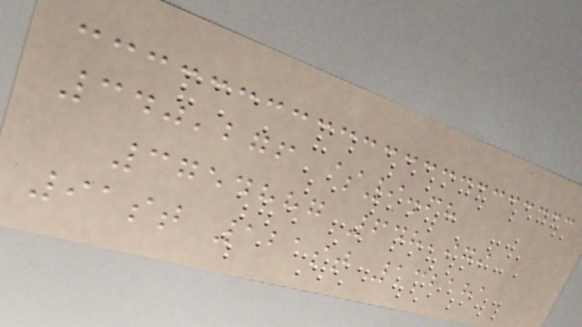340,276 $9.68
3754887 648,979
91st 121st 132181
